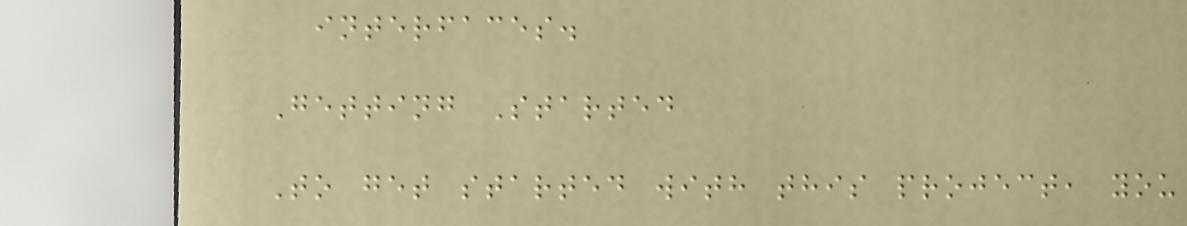interfaces.
Getting Started
To get started with this project, you
